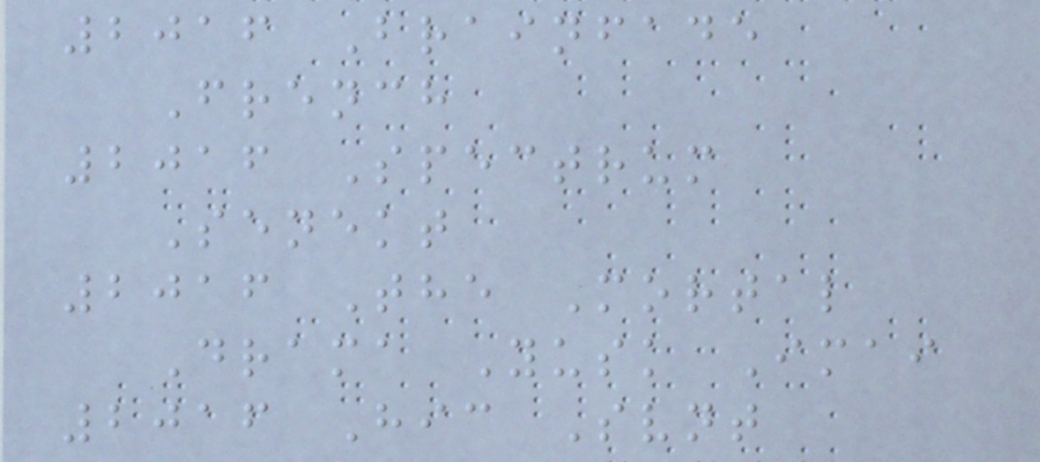2016 Brainfade
French
2016 Spectrum
Senekt
2016 The Mortal
Drama Yusk Imai
2016 Hic Svnt
